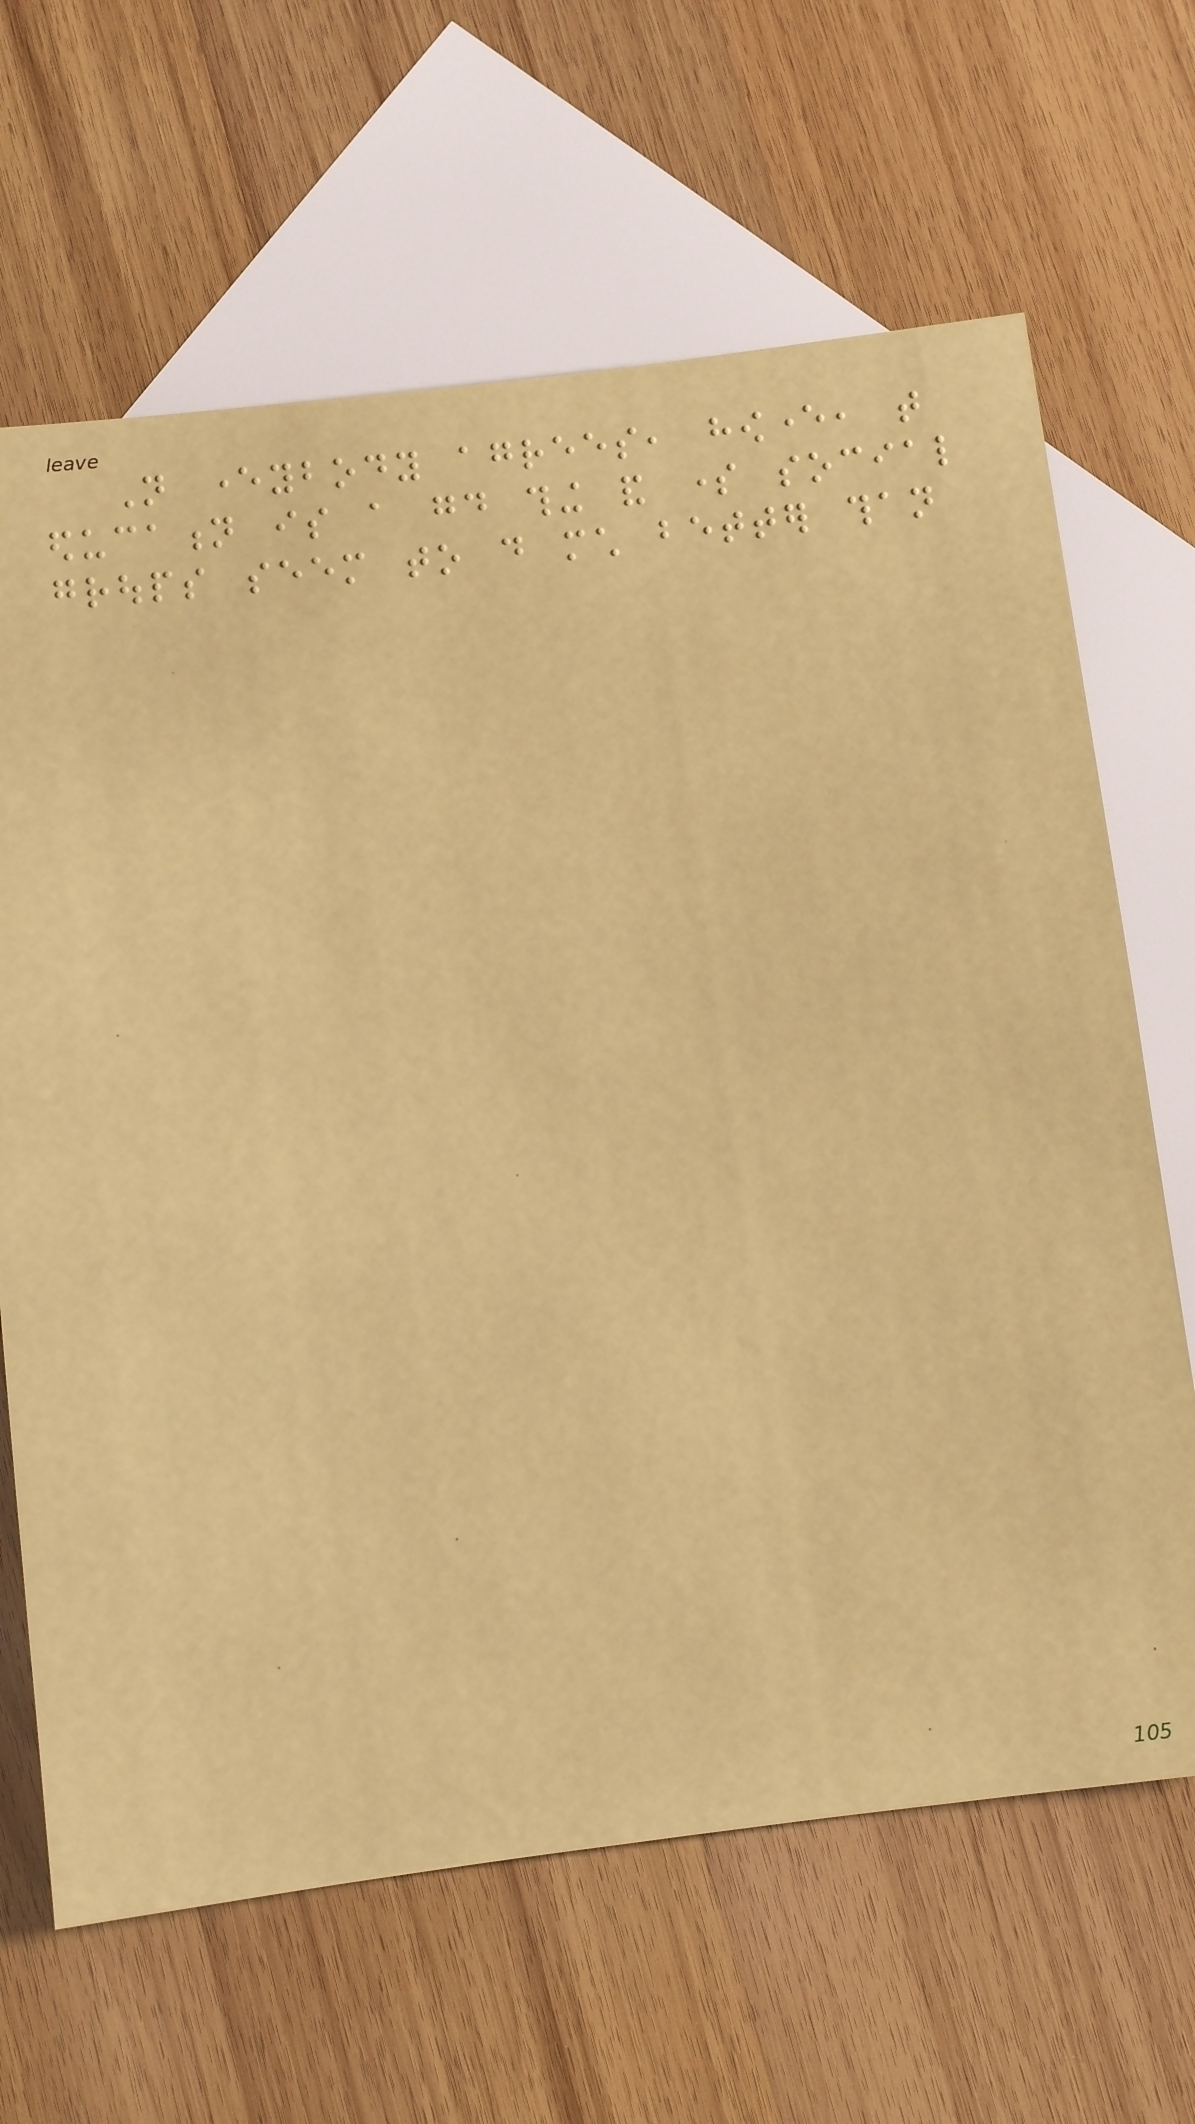Not everybody agrees, however, that
education is a good thing and some social
groups seem to do much better than
